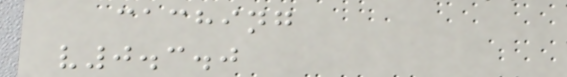caching
v0.3.0
